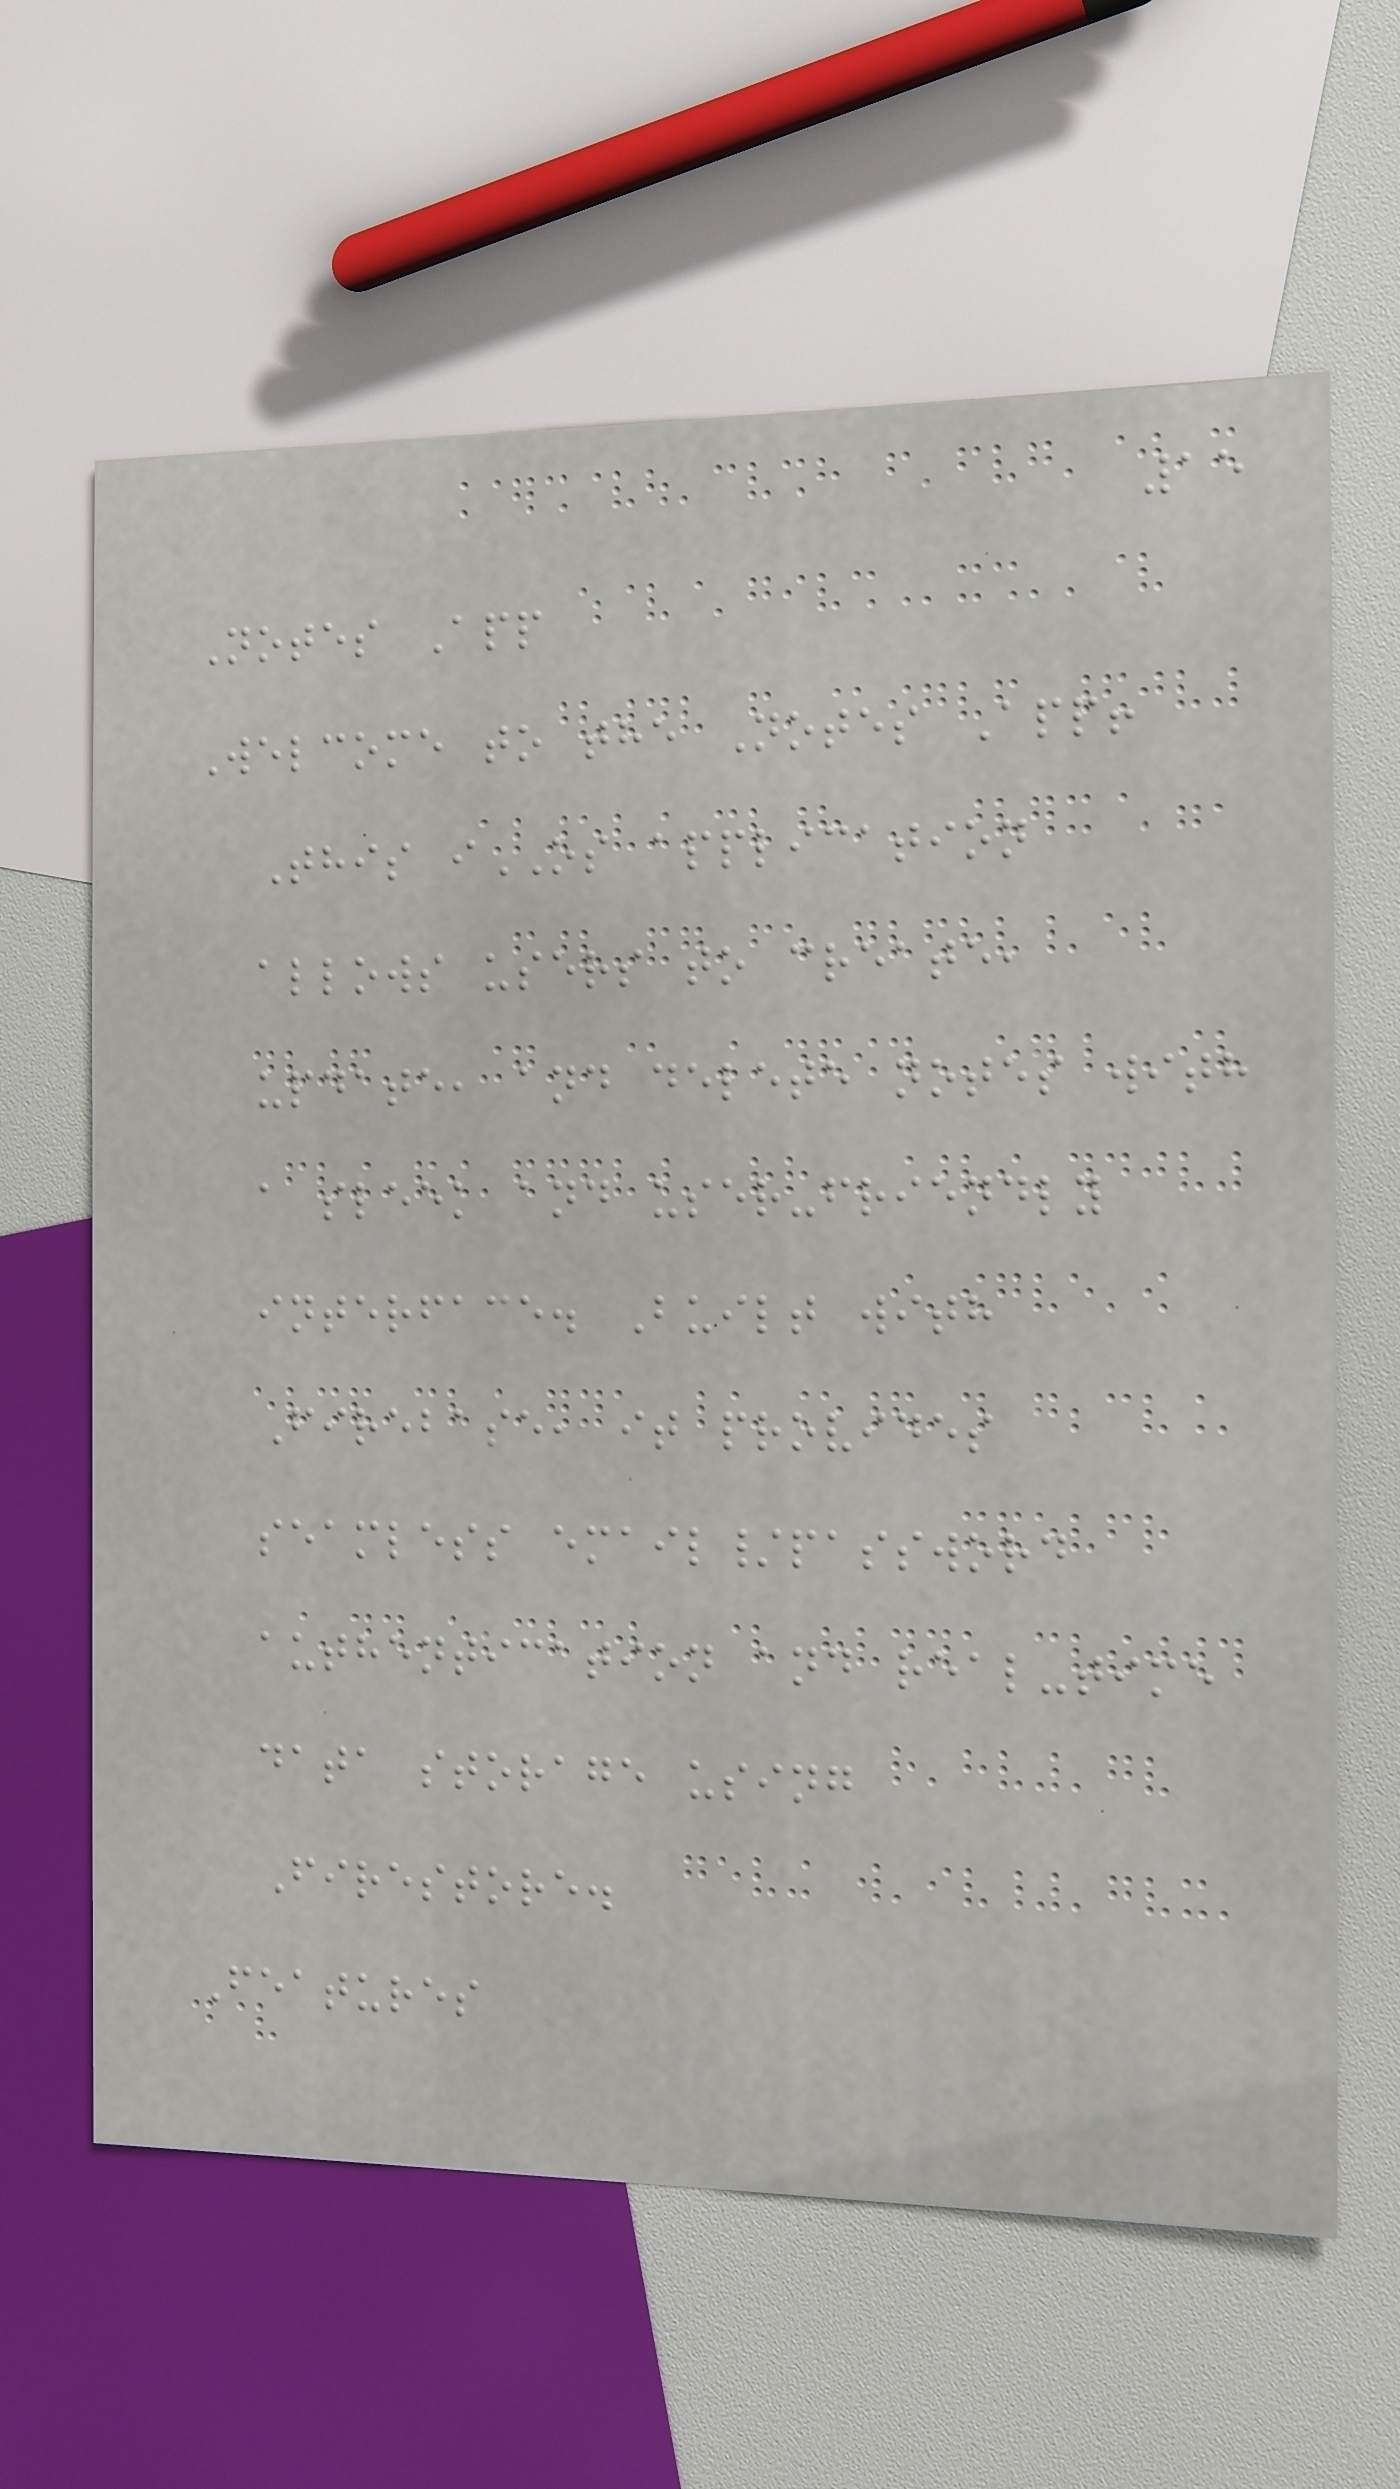15
Notes App
Welcome to the Notes App!
This iOS application
allows users to create,
update, and delete notes with
a sleek and user-friendly
interface. Built with
Firebase, it provides
seamless email/password
authentication and real-time
data storage using
Firestore.
Features
